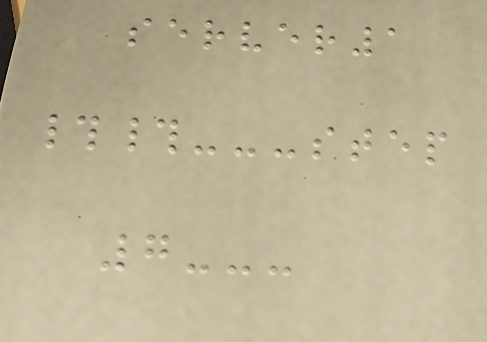server1
##---step
7---
